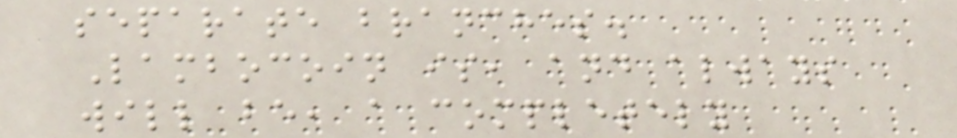separate branches.
Lambocoin is, and always
will be, a completely
